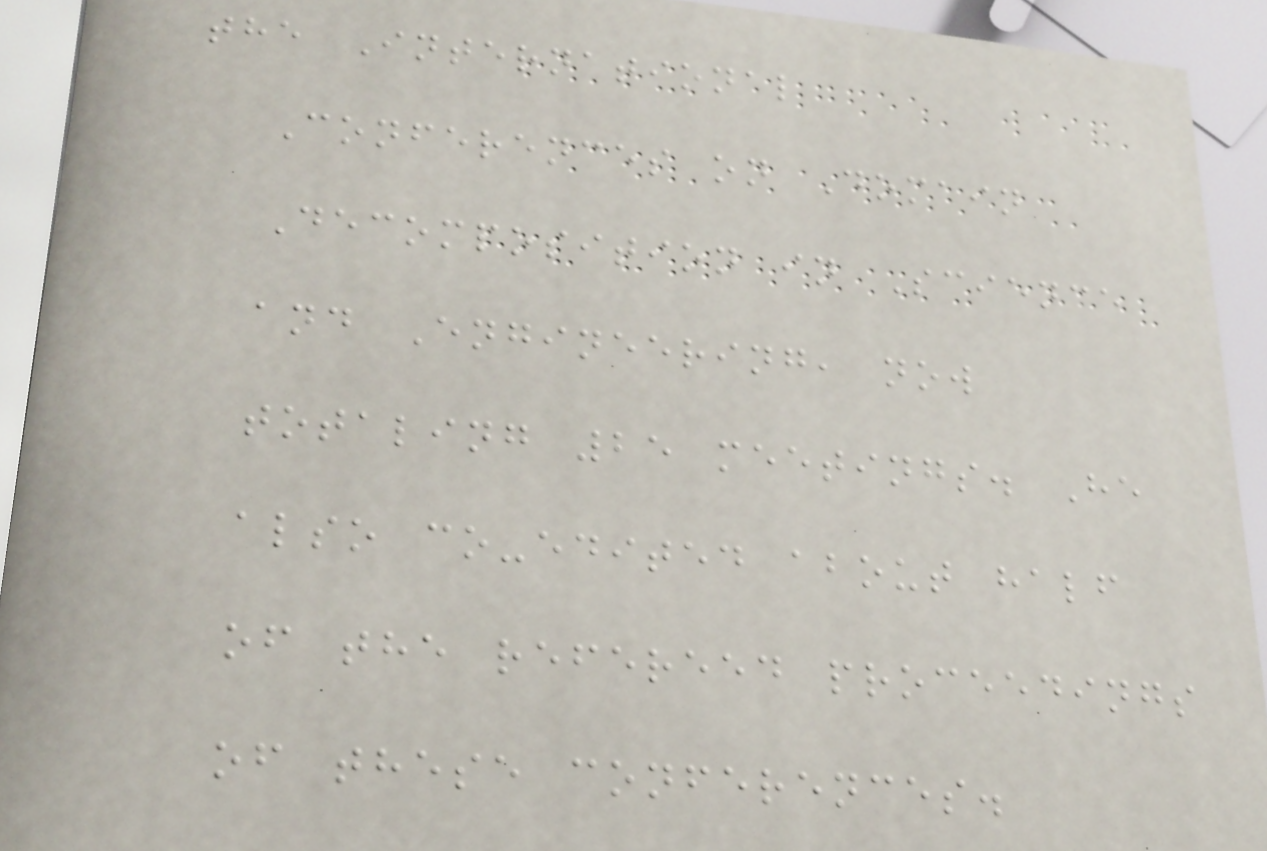the International
Conferences on Domain
Decomposition in Science
and Engineering, now
totaling 25 meetings. He
also co-edited about half
of the refereed proceedings
of these conferences.
